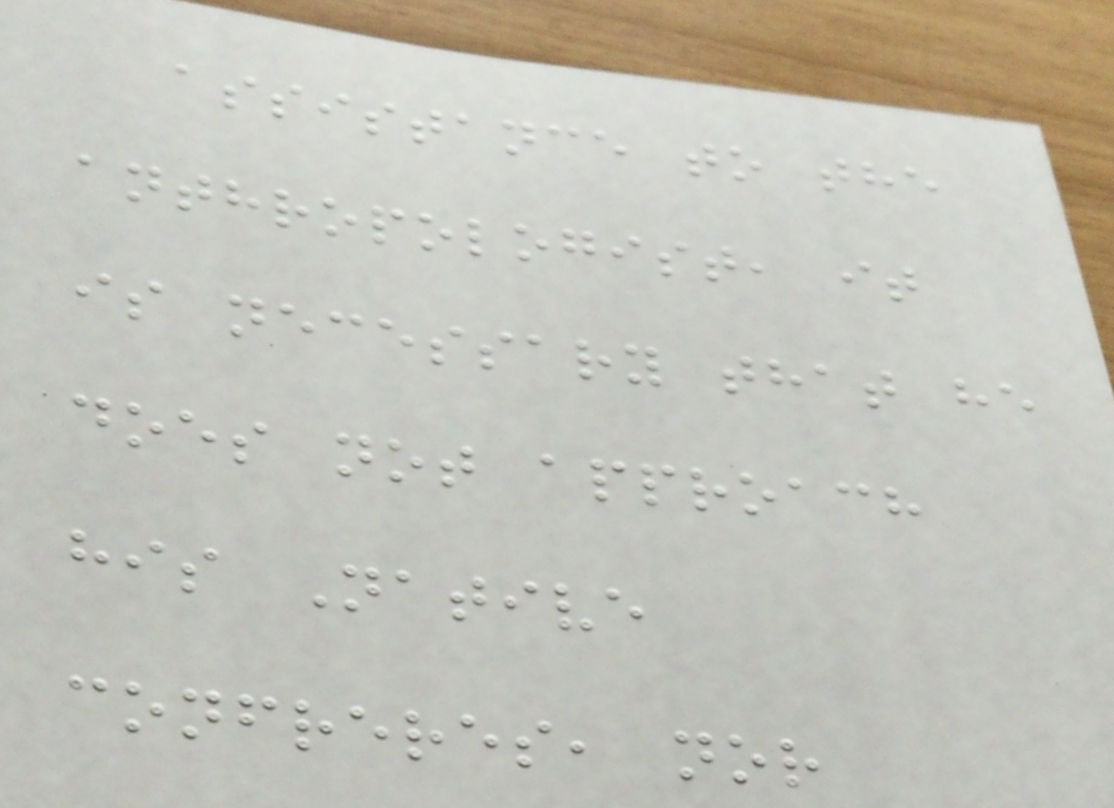assistance to the
anthropologist, it
is necessary that he
does not approach
his Native
confreres, nor
